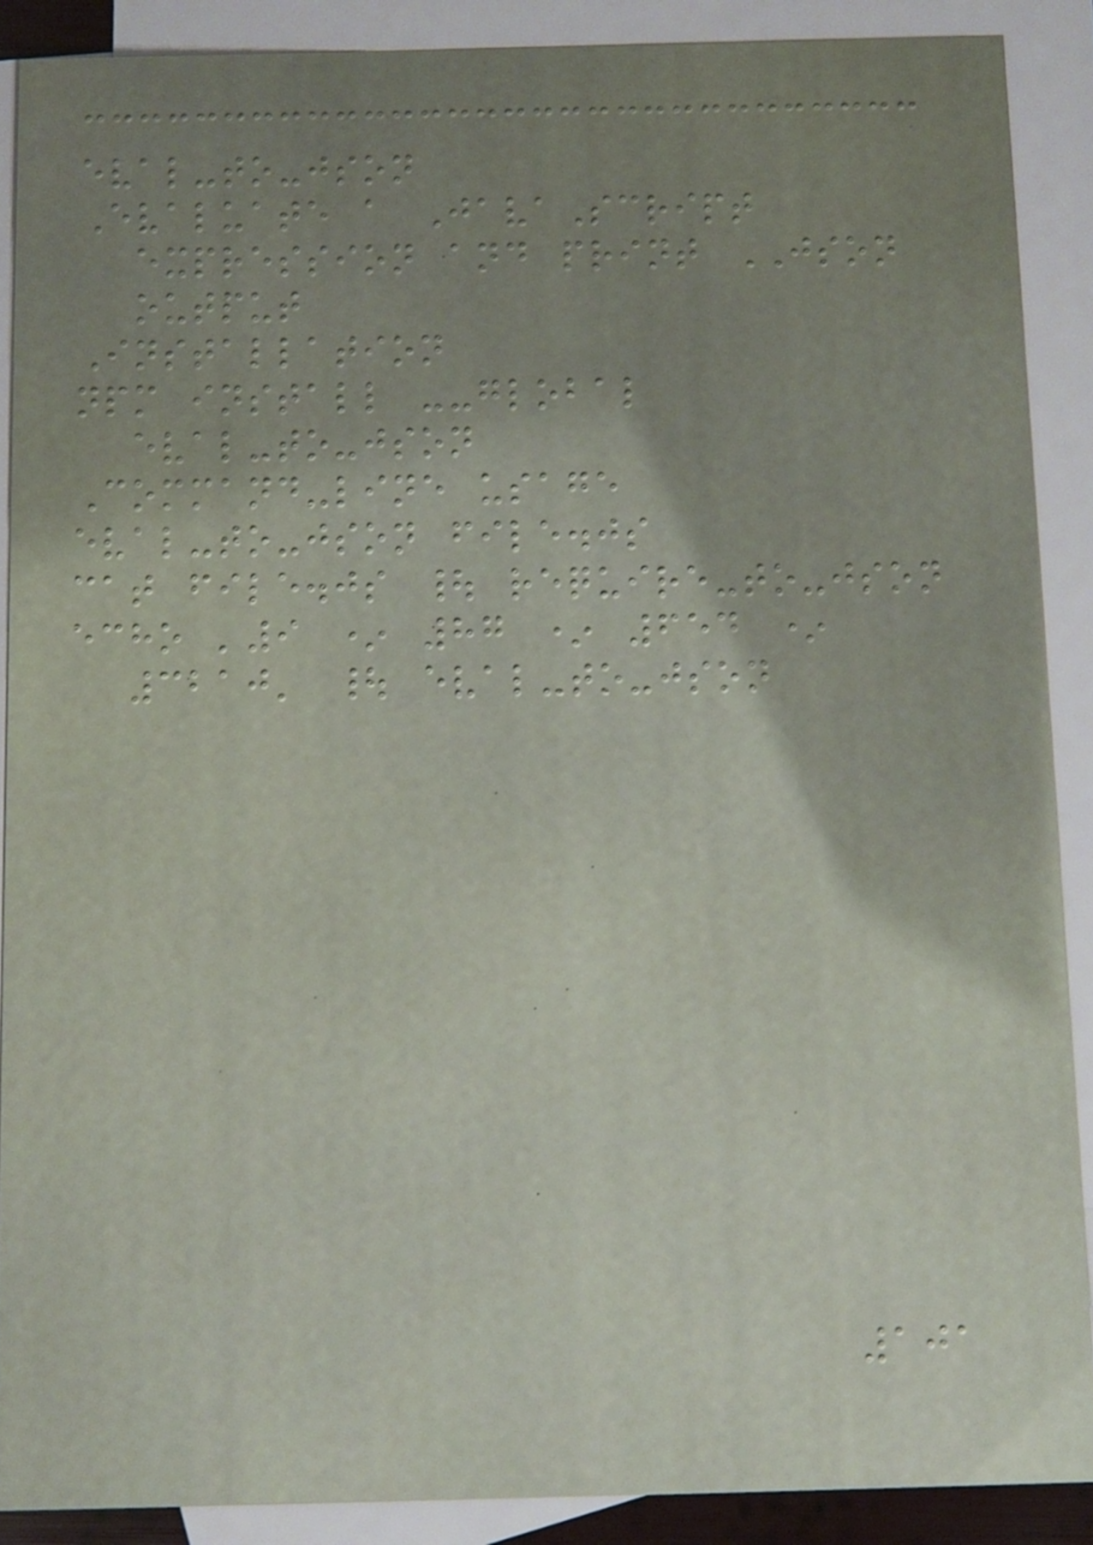eval-to-json
Evaluate a JavaScript
expression and print JSON
output
Installation
npm install --global
eval-to-json
Command-line usage
eval-to-json file.js
cat file.js | require-to-json
echo '9 * 87 * 654 *
3210' | eval-to-json
101
